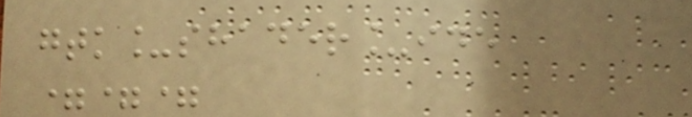gtk_shader_ide
===
